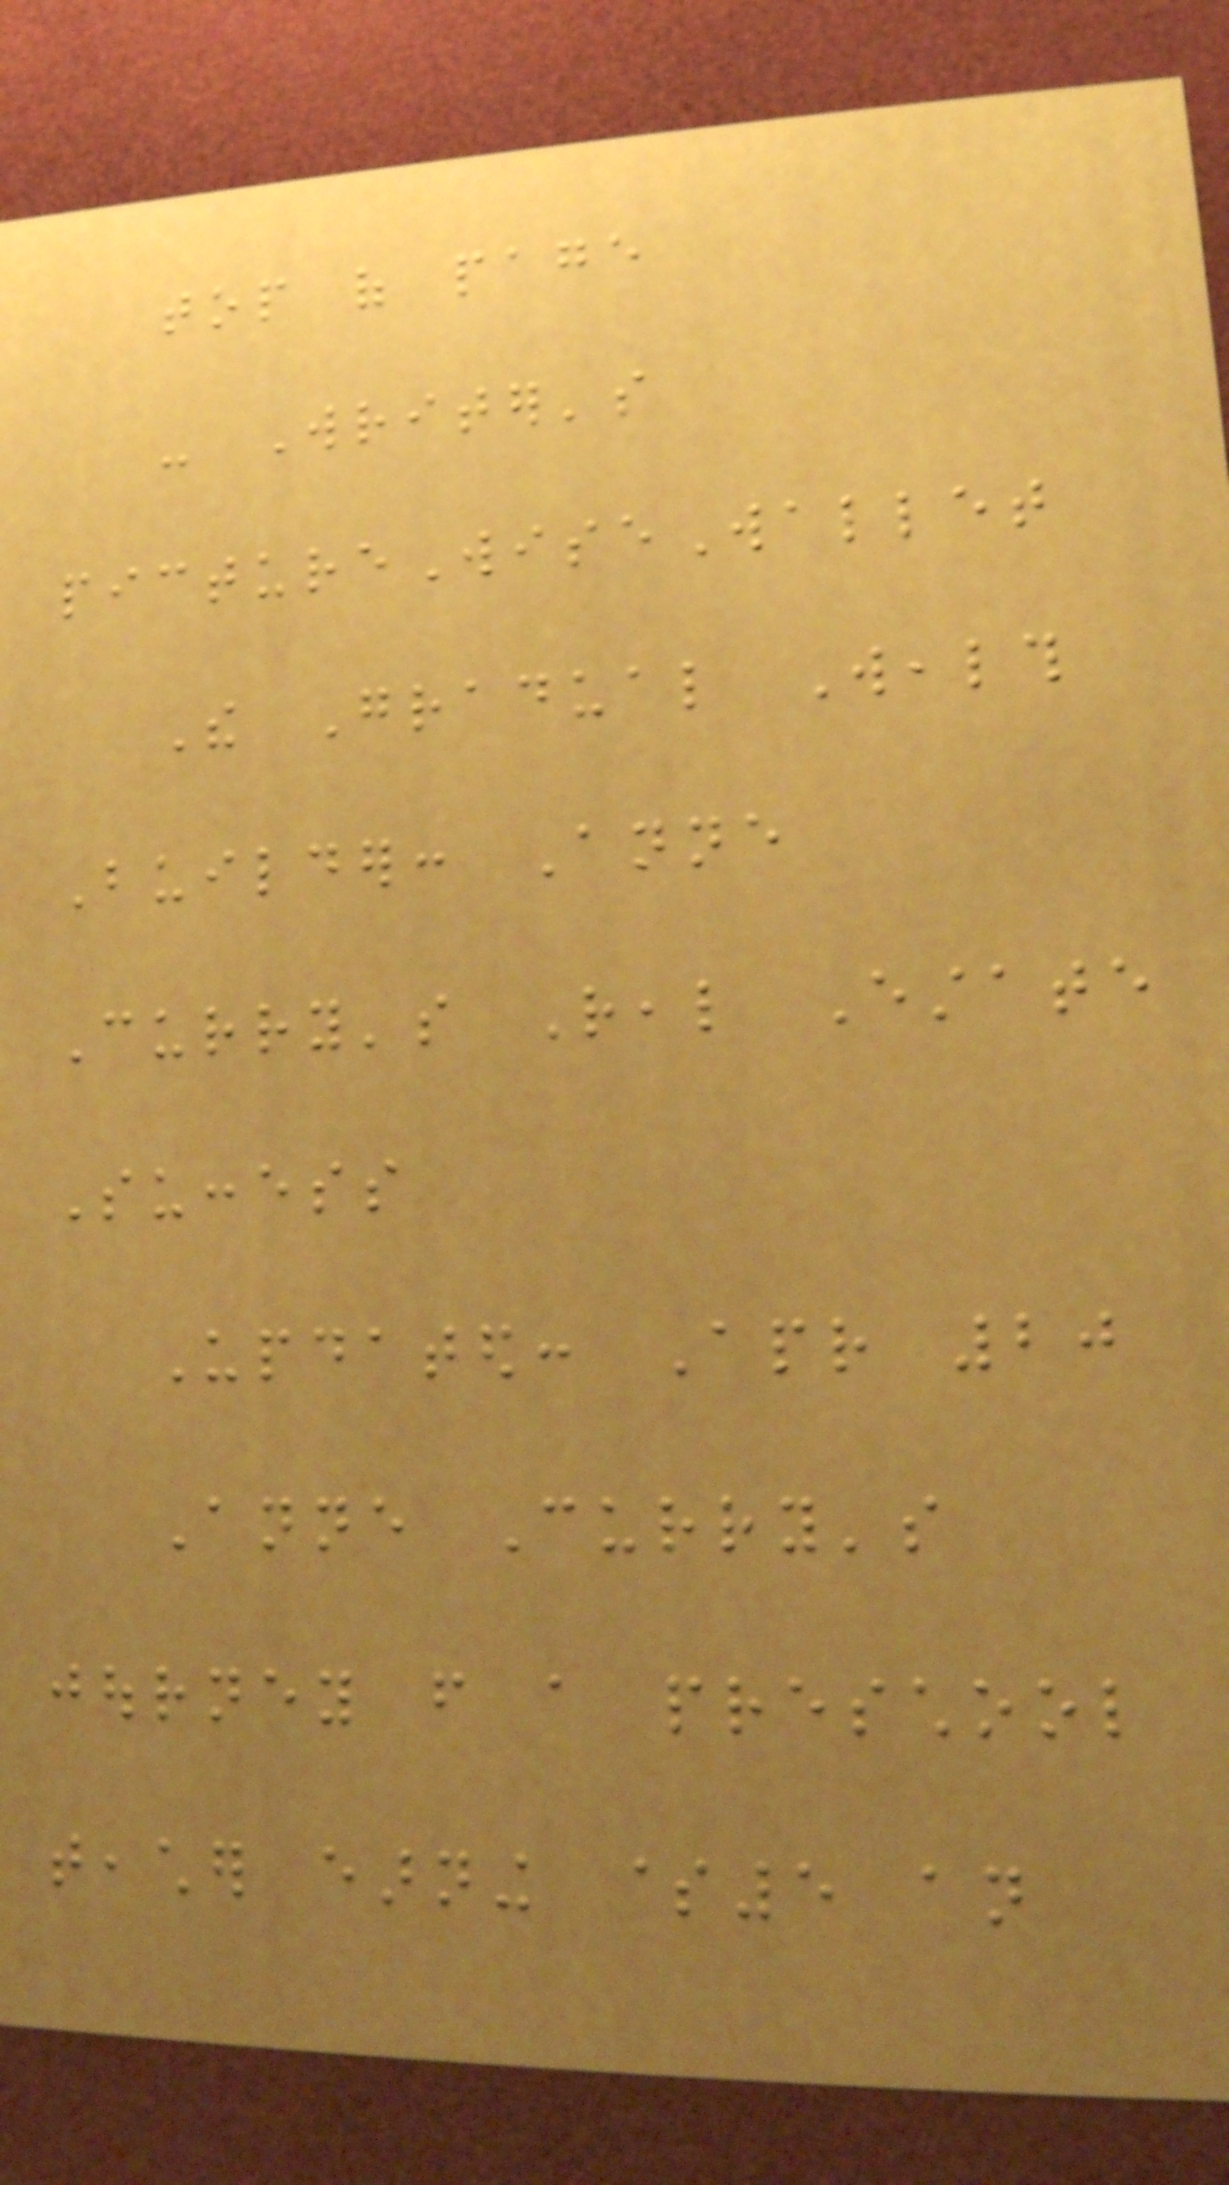top of page
- Writer's
pictureWiseWallet
The Gradual Wealth
Builder: Anne
Curry's Real Estate
Success
Updated: Apr 20
Anne Curry's
journey from a preschool
teacher earning $5 an
